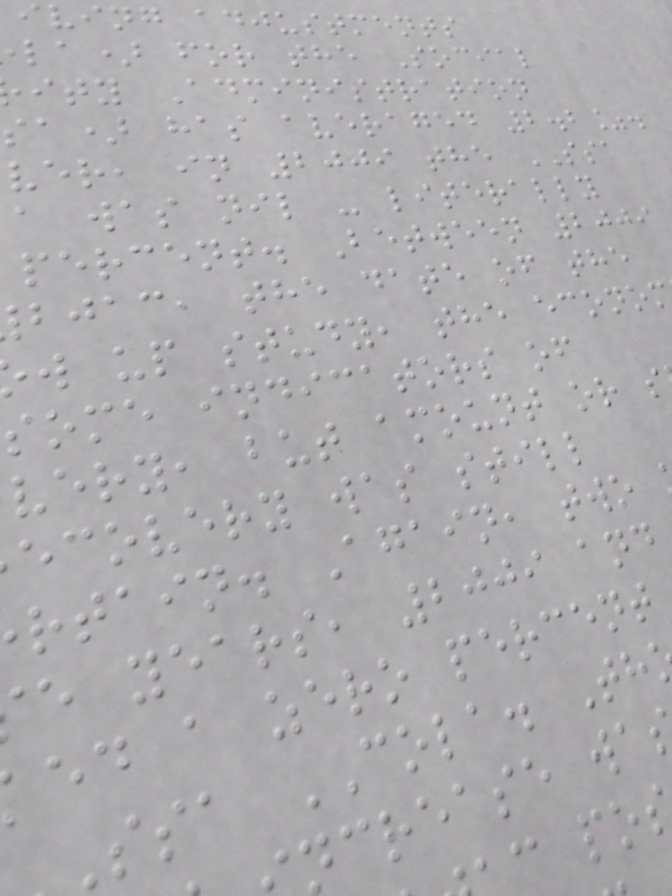iving adjustments
la) for the Social
ity Administration
sa) has averaged 2.2%.
ver, in 2009 the SSA
a was nil - literally
percent. Between 2009
bjac, the date of the
w up study, the econo
some indicators of
very, but amount or s
ecovery was still
rtain. Again, two
e years, 2009 and
ed a zero percent
ssa COLA. Th
ncrease wa
